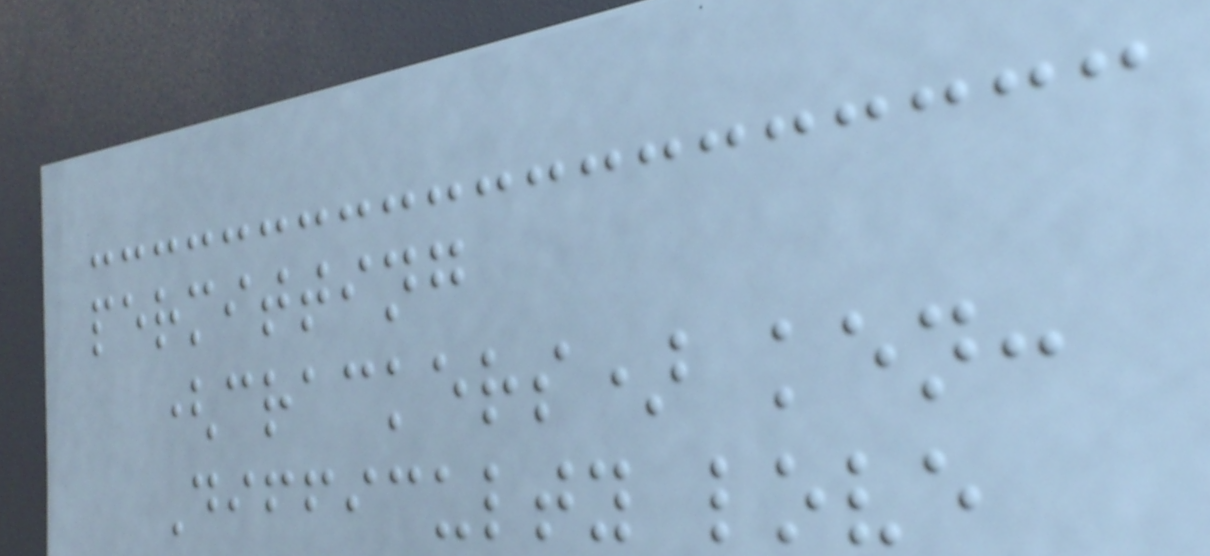permitting
(crackers) ken:
Difficulty love
